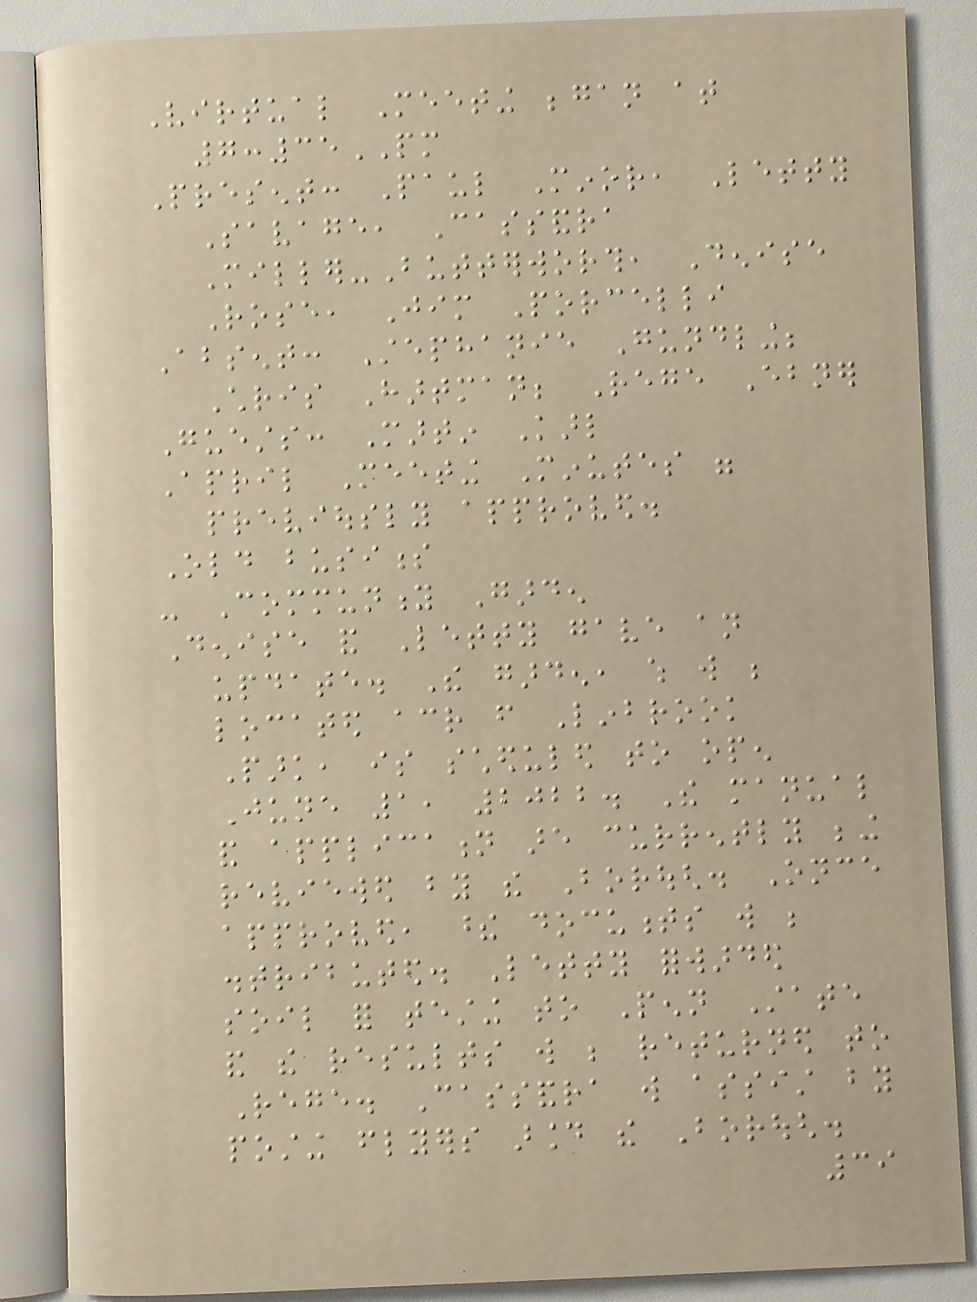Virtual Meeting began at
7:35PM
Present: Paul Minor, Letty
Savage, Cassandra
Miller-Butterworth, Denise
Rose, Jim Porcelli
Absent: Stephanie Gundling;
Chris Hartman; Rege Ebner
Guests: Martin Karl
April Meeting Minutes were
previously approved.
Old business
- Community Garden
Denise and Letty gave an
update. The garden, which will be
located across from Linbrook
Park, is scheduled to open
June 1, 2022. The manual
and application are currently being
reviewed by the Borough. Once
approved, these documents will be
distributed. Letty forwarded
soil for testing to Penn State
and the results will be returned to
Rege. Cassandra will assist by
posting flyers around the Borough.
39
